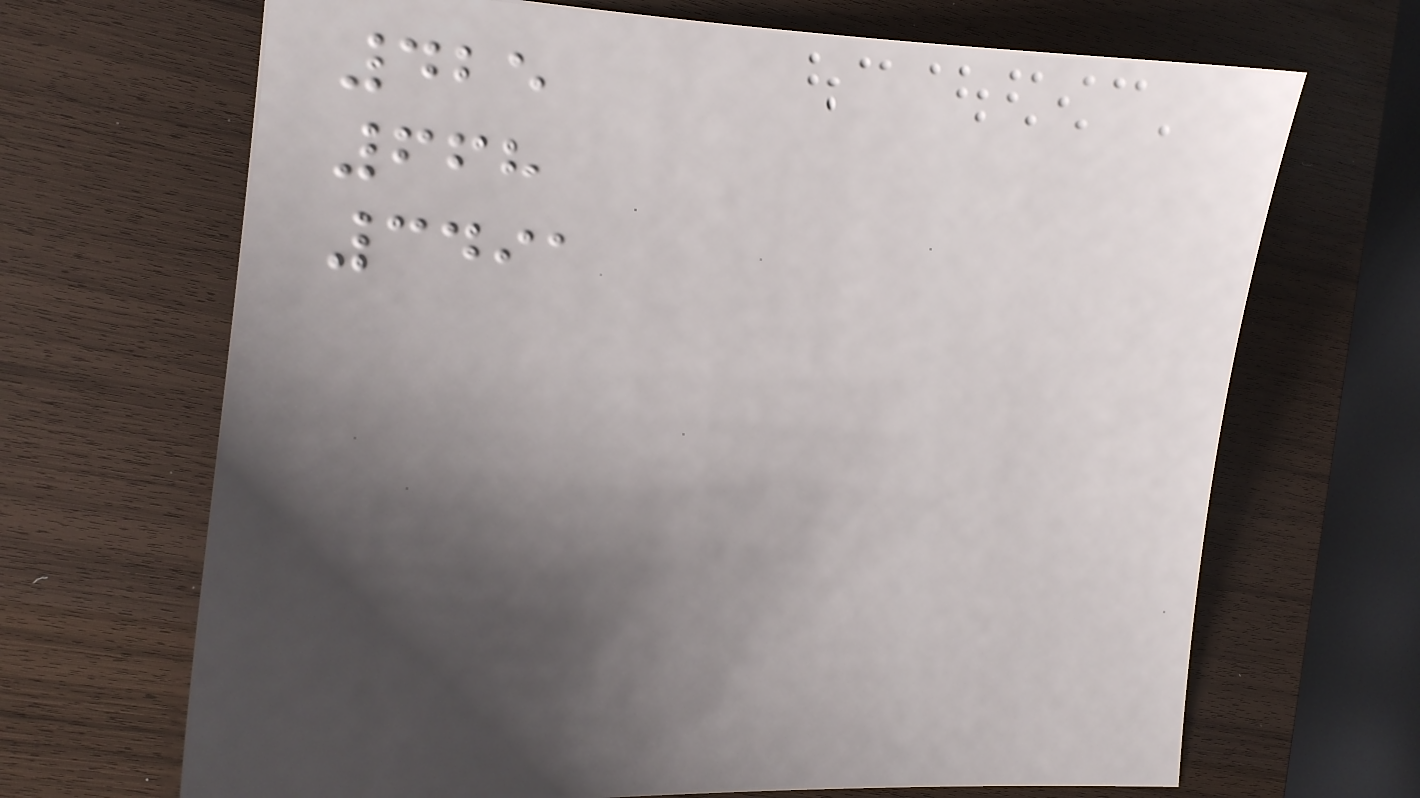425
668
3491
